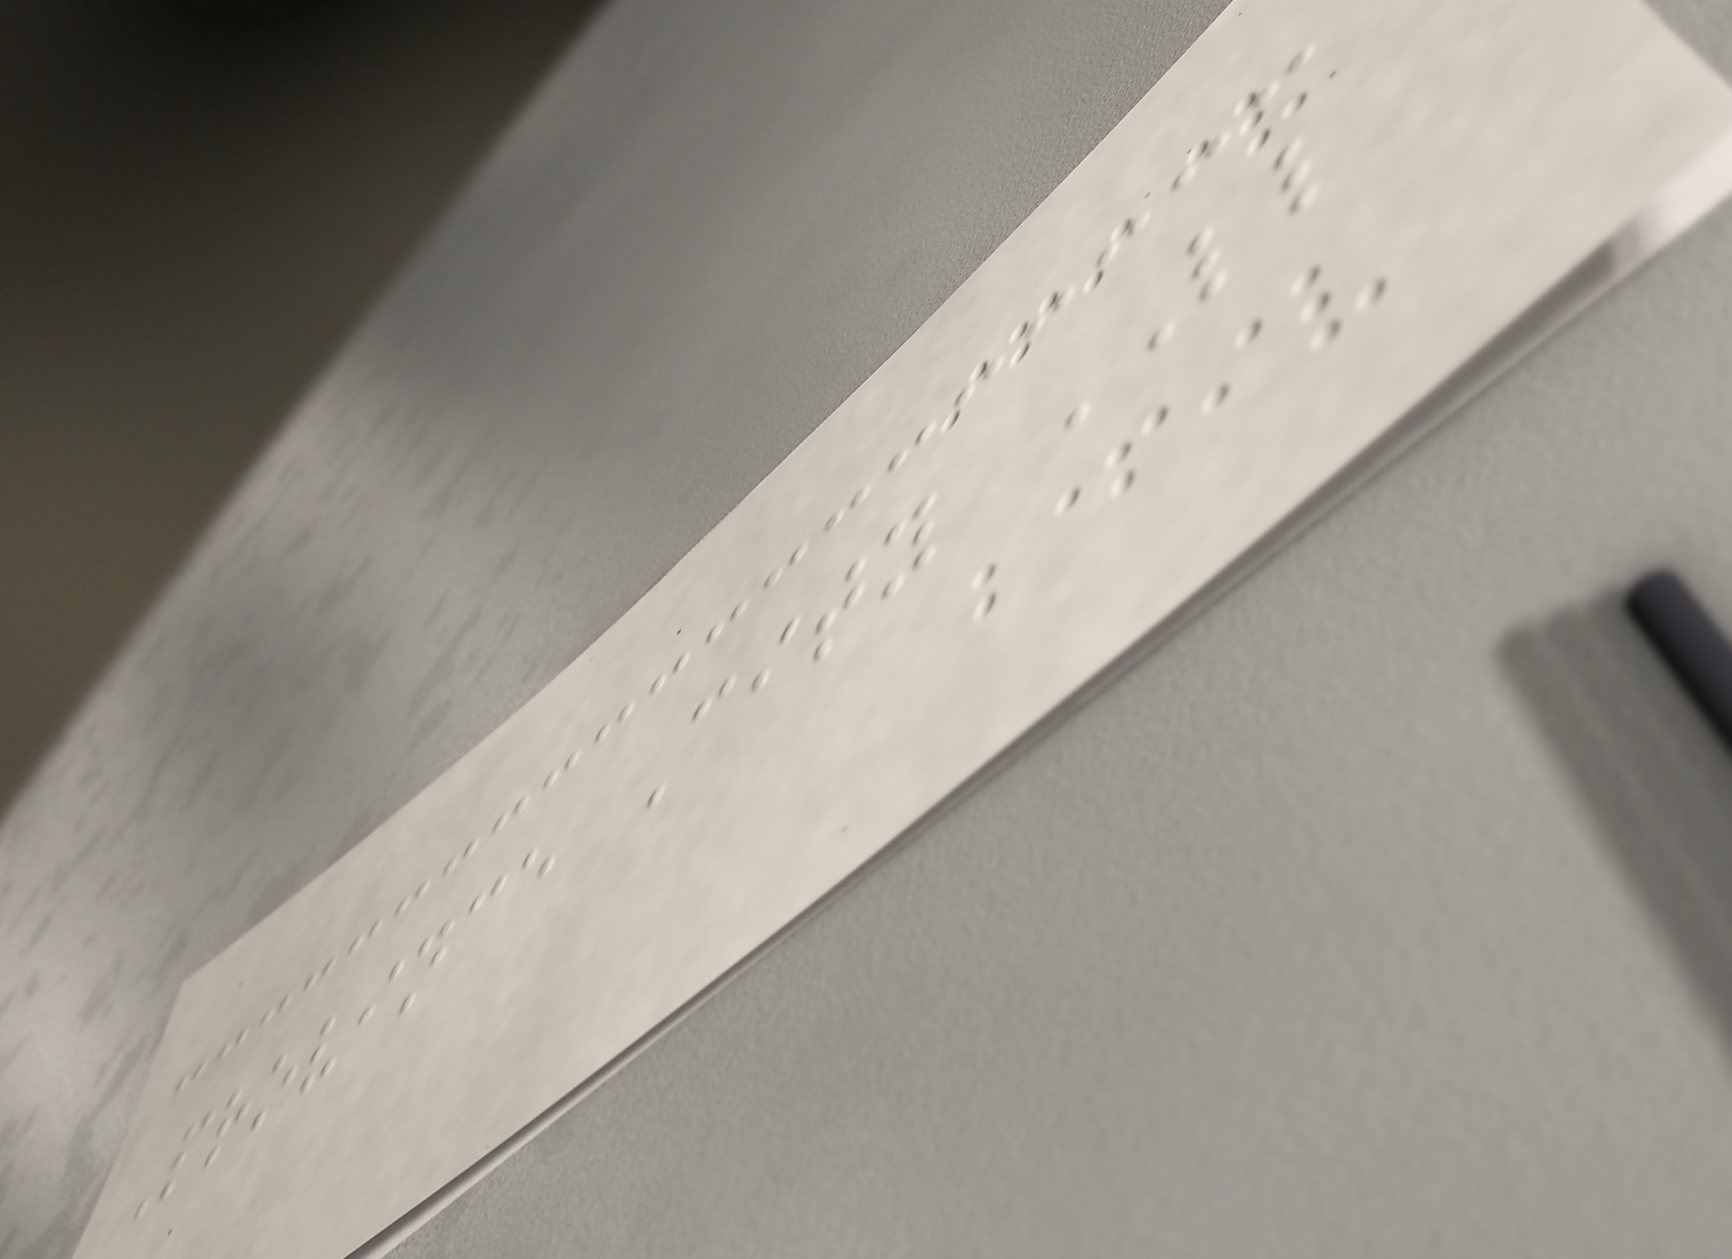Province City LL
